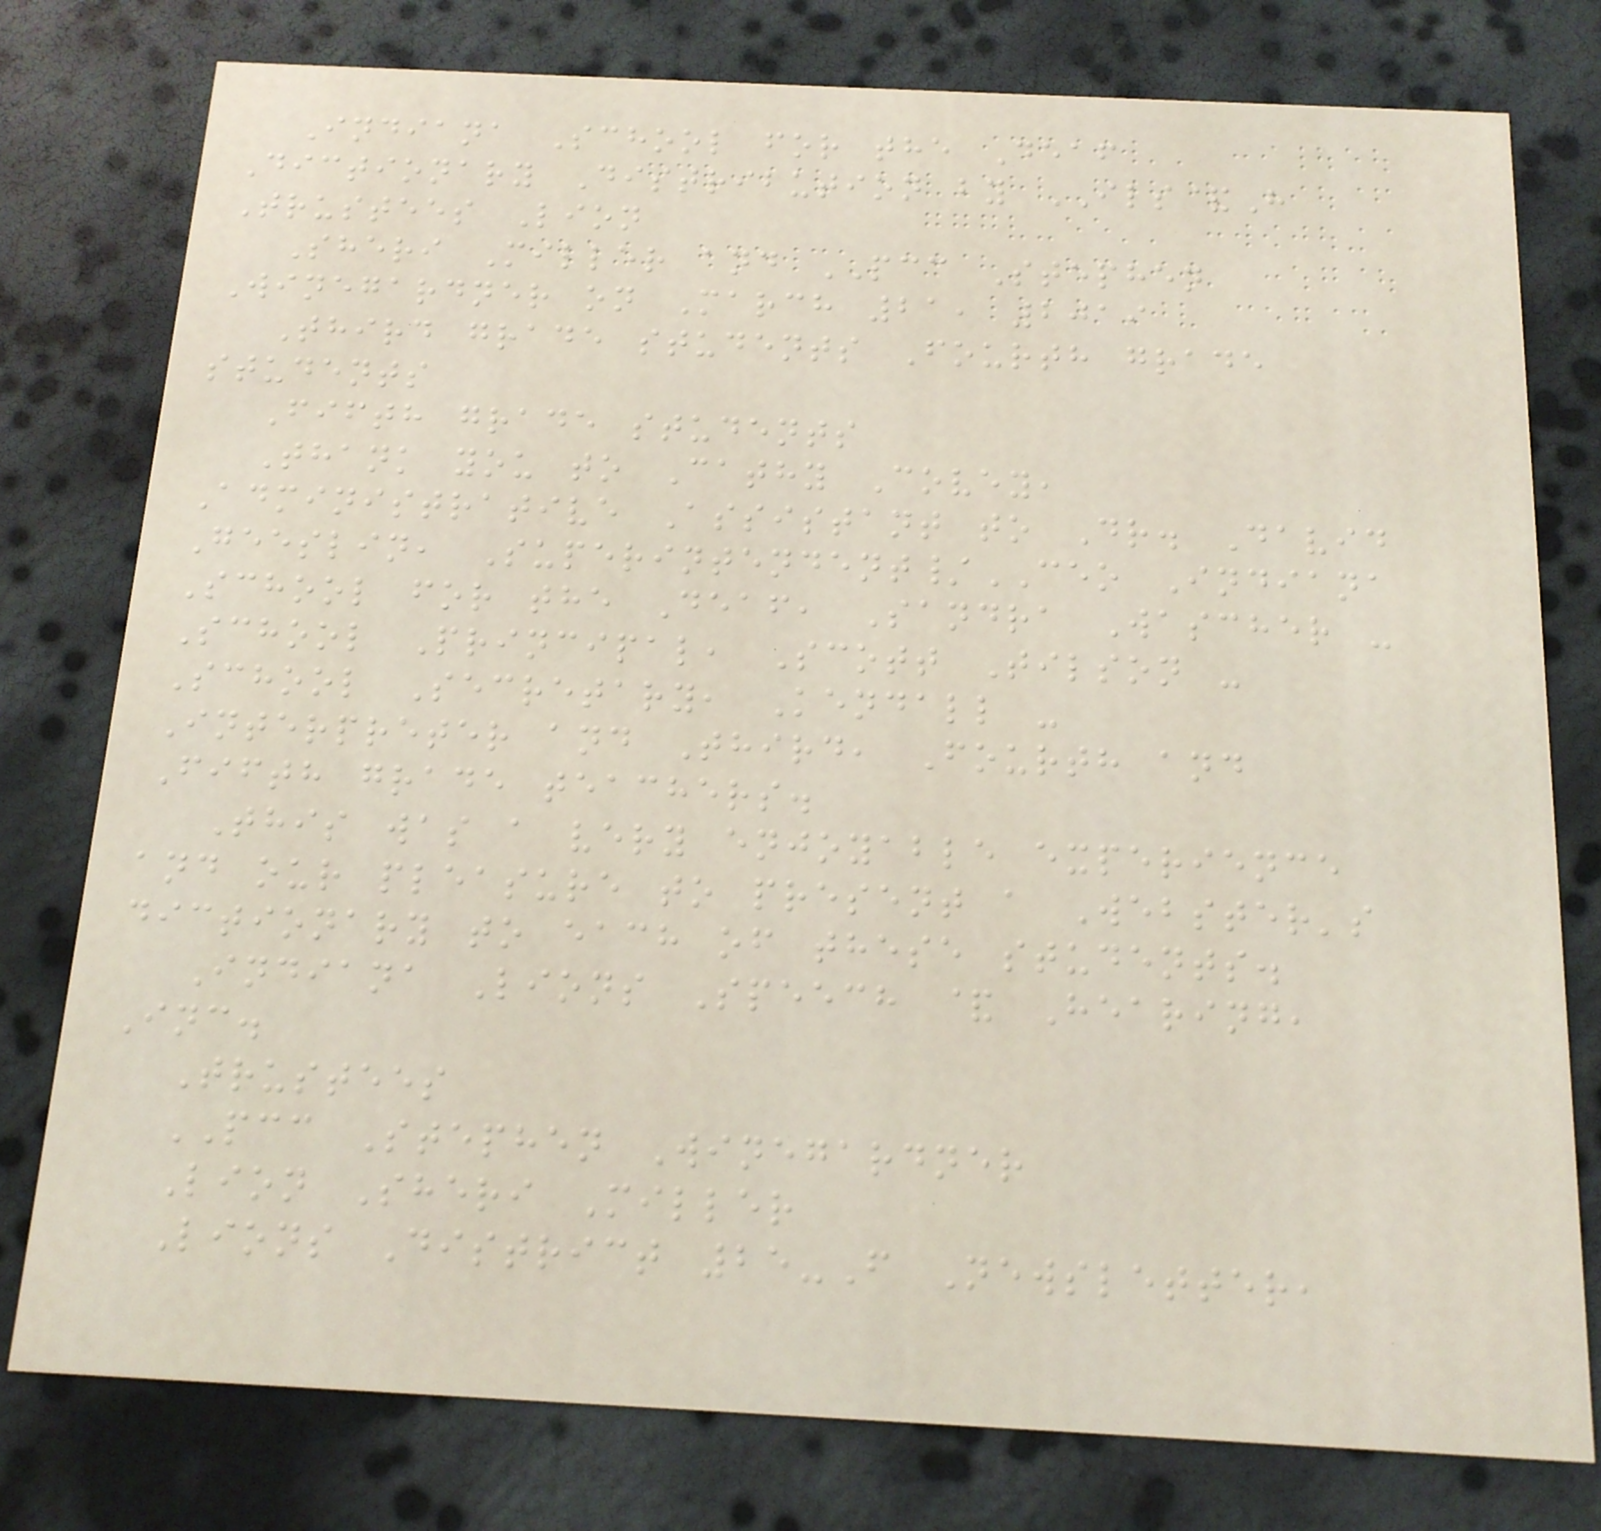Indiana School for the Deaf
Dictionary Distribution by ILS&H
Trustees Lion
Sheri Miller and PCC Stephen
Winegardner on March 21, 2019
Third grade students Fourth grade
students
Fifth grade students
Thank you to Cathy Covey,
Administrative Assistant to Dr. David
Geeslin, Superintendent/CEO Indiana
School for the Deaf, Sandra Wascher -
School Principal, Scott Tilson -
School Secretary, Kendall -
Interpreter and Third, Fourth and
Fifth grade teachers.
This was a very enjoyable experience
and our pleasure to present a Webster's
dictionary to each of these students.
Indiana Lions Speech & Hearing,
Inc.
Trustees
PCC Stephen Winegardner
Lion Sheri Miller
Lions District 25-F Newsletter,
